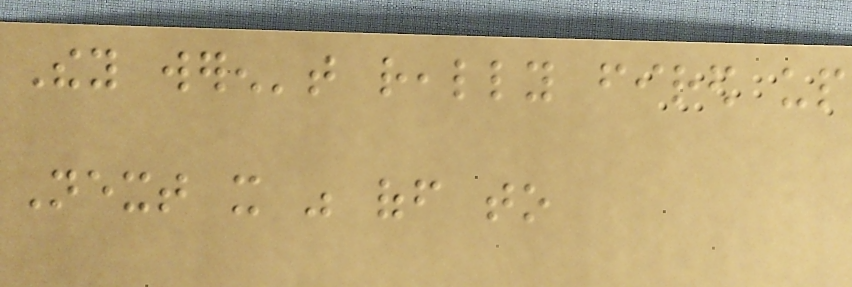They weren't really fired up
Next it was off to
